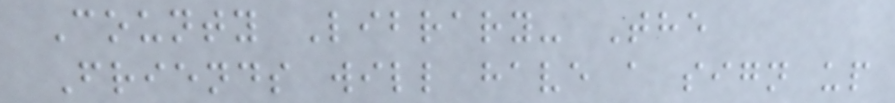County Library- The
Friends will have a sign up
